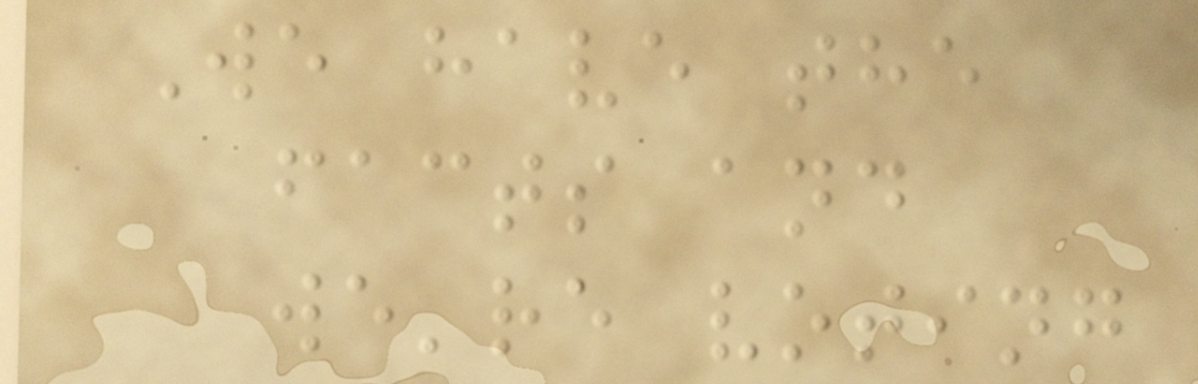We have the
facts and
we're voting
